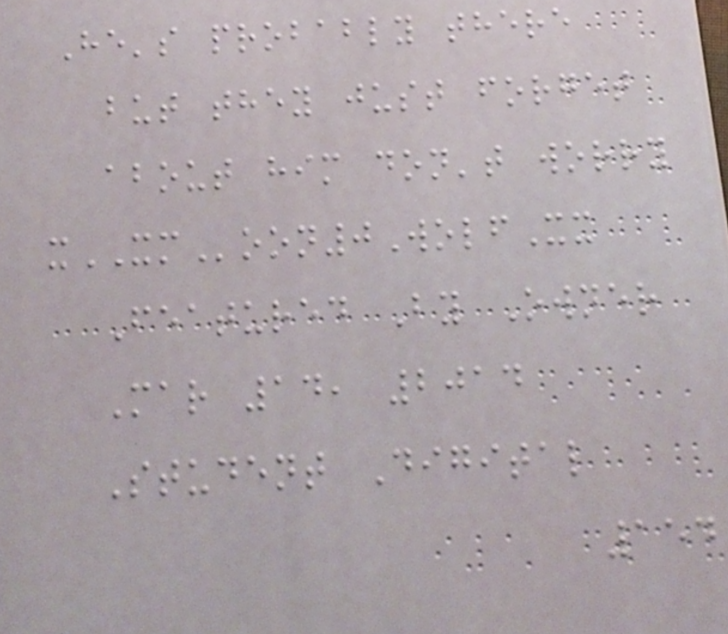He's probably there
but they just forget
about him don't worry
xXMoon0WolfXx
Featured By Owner
Mar 14, 2014
Student Digital
154
